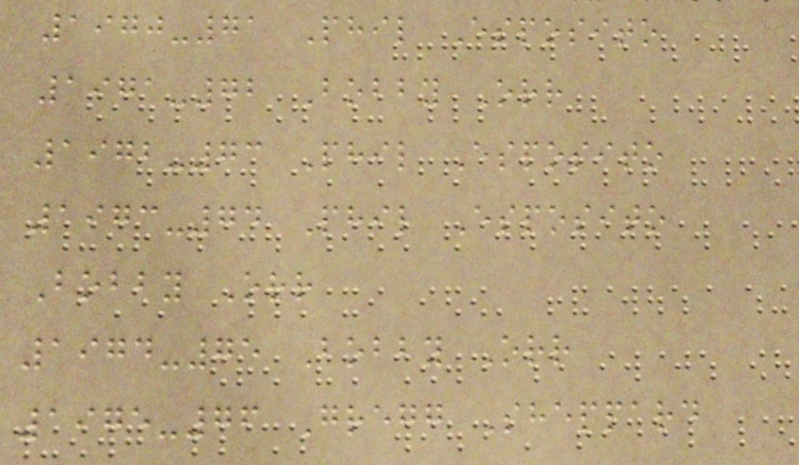1970-71 Phil Esposito
1971-72 Bobby Orr
1972-73 Phil Esposito
1973-74 Phil Esposito
Bobby Orr
1974-75 Bobby Orr
1975-76 Gregg Sheppard
